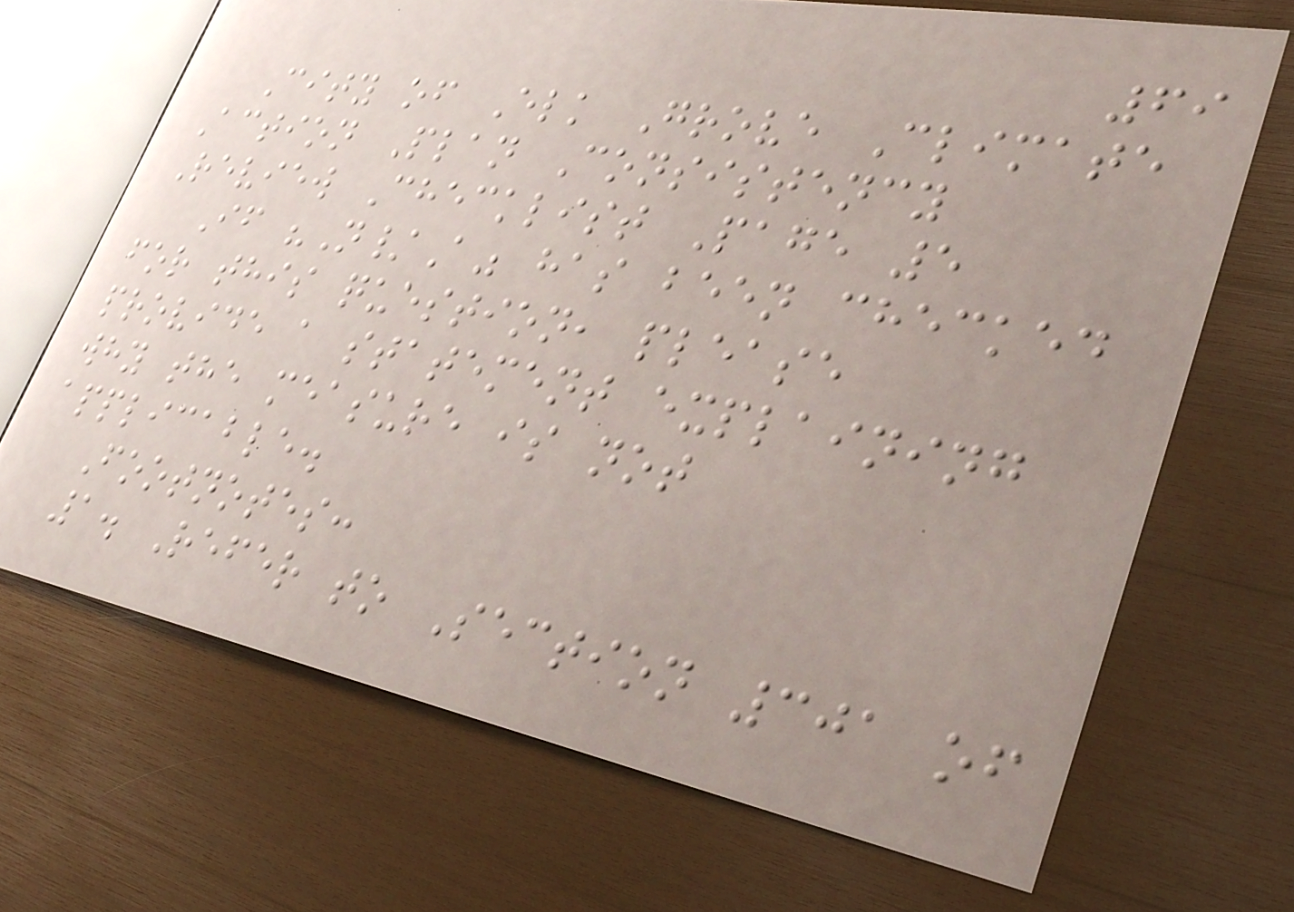69
City of Elk Grove Climate
Action Plan Consistency
Review Checklist Page 5
If "N/A" has been checked
for this question, please
provide a statement explaining
why the measure is not
applicable.
Footnotes:
1. Refer to Section 301 of
